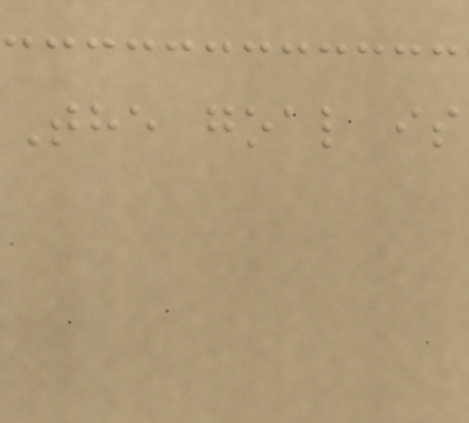The goal is
